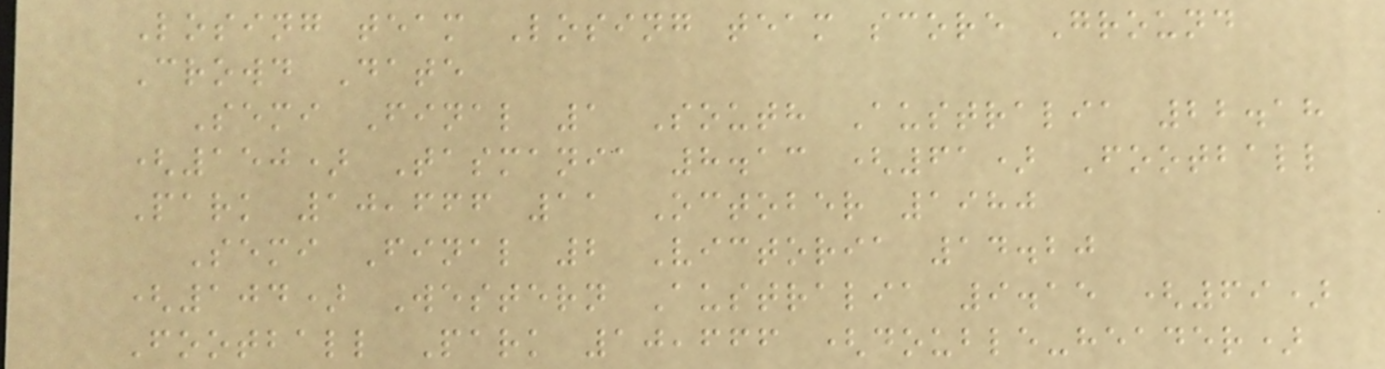Losing team Losing team score Ground
Crowd Date
Semi Final 1 South Australia 22.18
(150) Tasmania 8.13 (61) Football
Park 10,666 11 October 1980
Semi Final 2 Victoria 14.20
(104) Western Australia 9.15 (69)
Football Park 10,666 (double-header)
